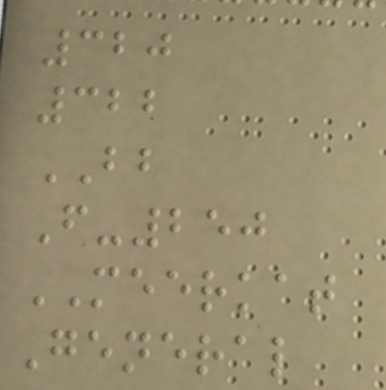320
322
BB
F-250
MEERKAT
General
